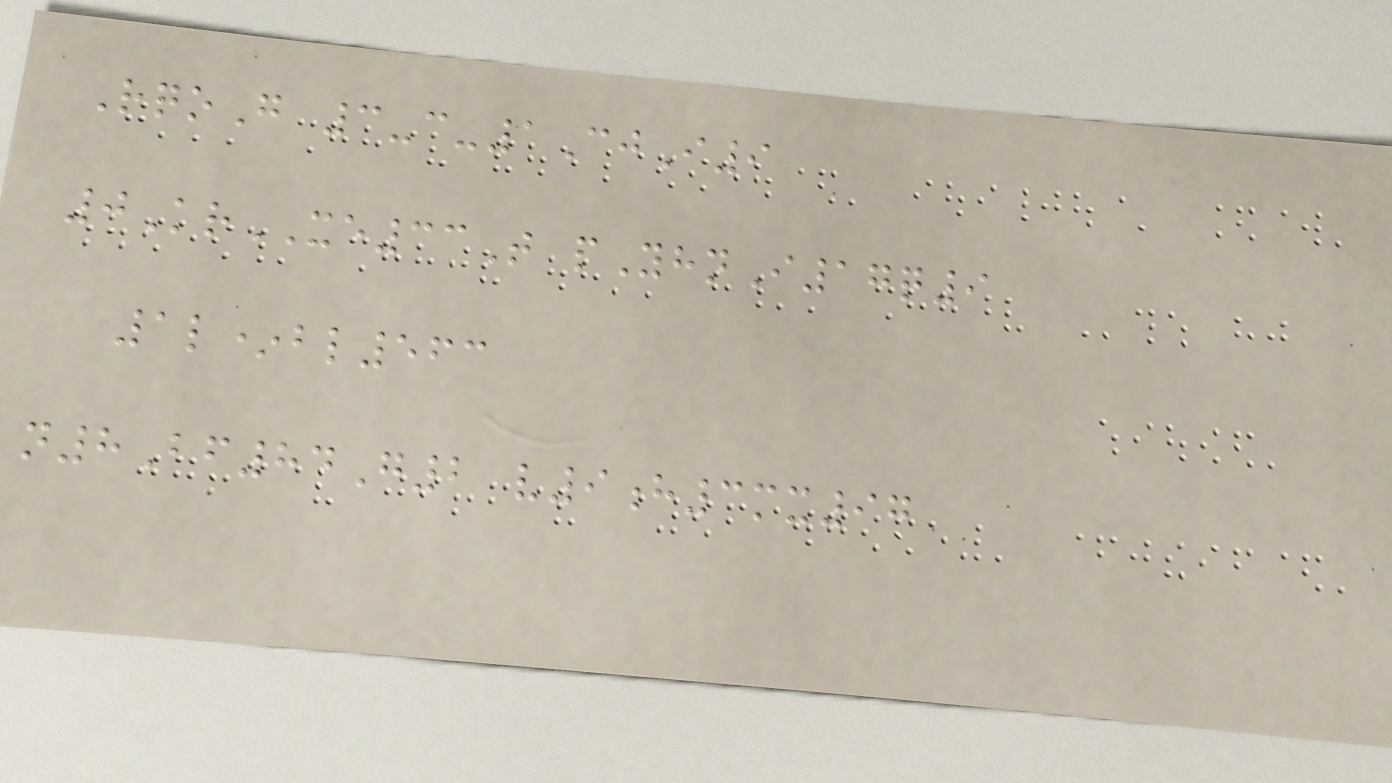RqoG 3-c-1CjI9
0KrXE33T pYhnI17q9
1l*bl563
n8Bf84G2 v9h3mx97
